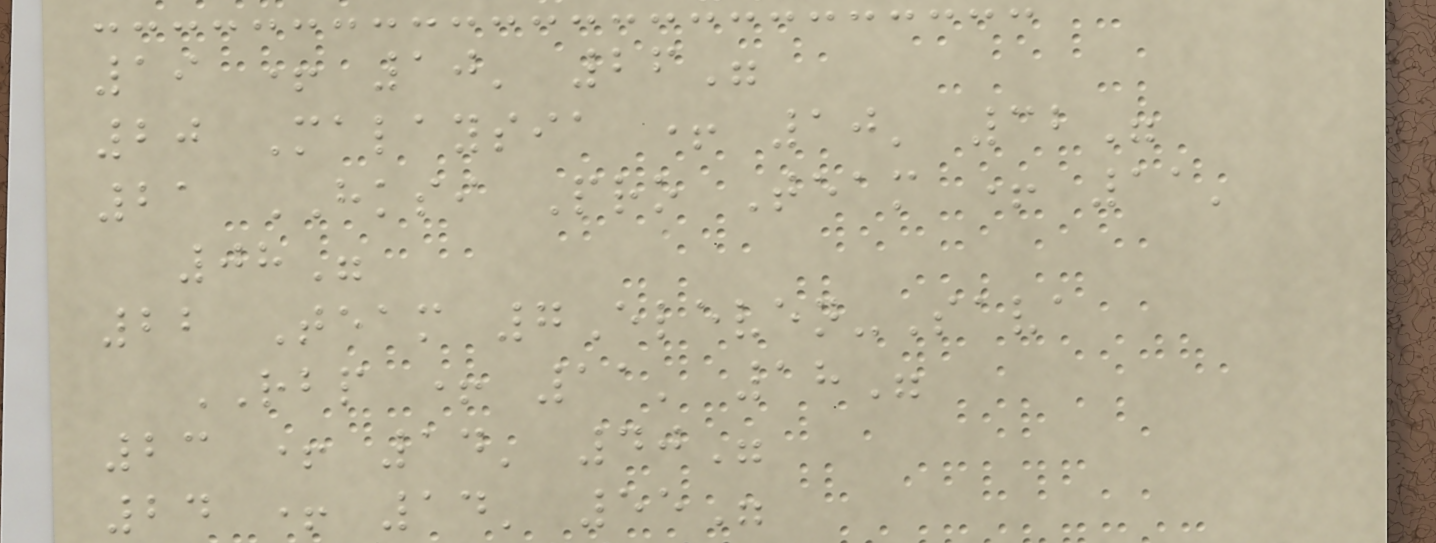19 + 10' 26"
20 Malaysia + 10' 32"
21 HKSI Pro Team + 11'
08"
22 Team 7Eleven-Sava
RBP + 11' 18"
23 + 14' 40"
24 + 14' 55"
